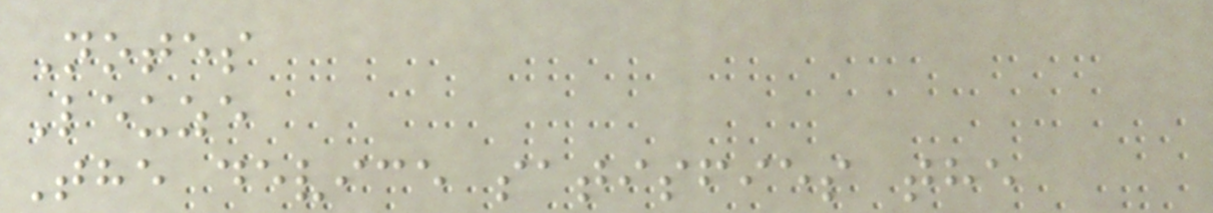Notes
Leuze
The device satisfies the
